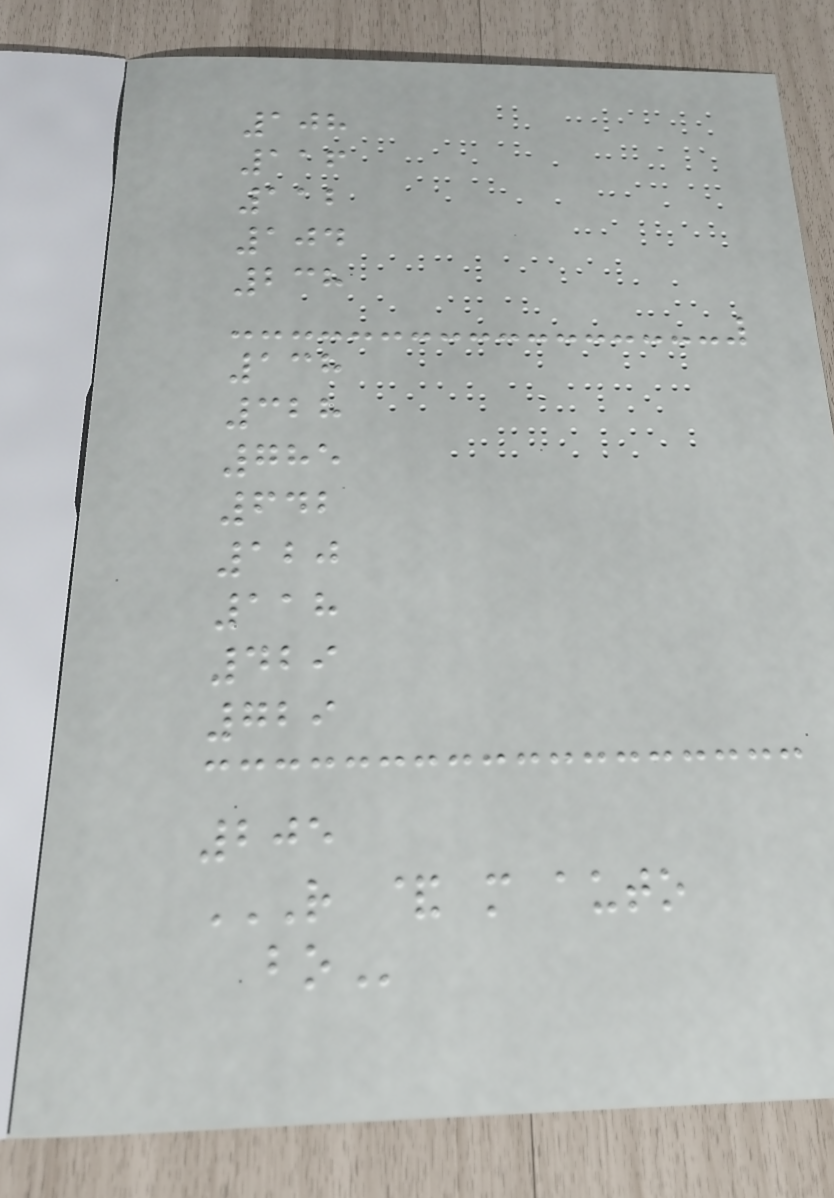108
116
112
104
238
138
328
785
642
120
118
429
729
205
R & M AUTO
BO
